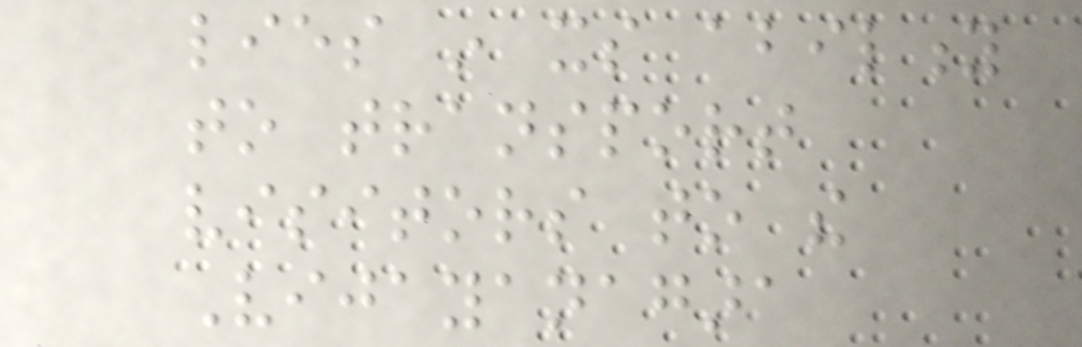lies in its ability
to transport
visitors to the
Vijayanagara
